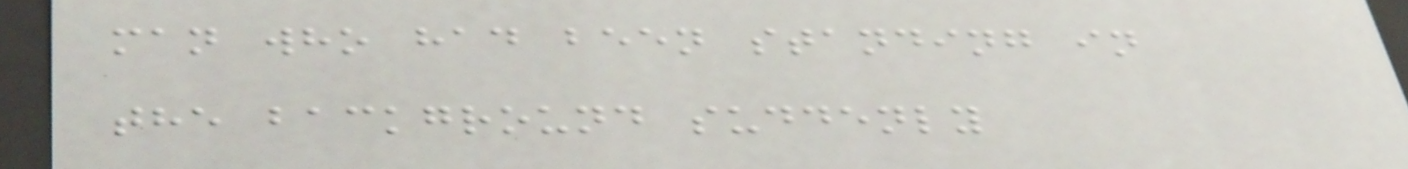man who had been standing in
the background suddenly
